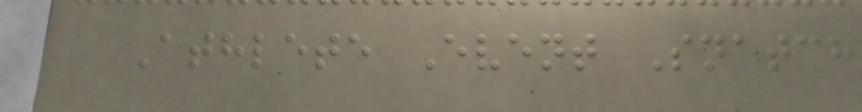Athlete Event Snatch
